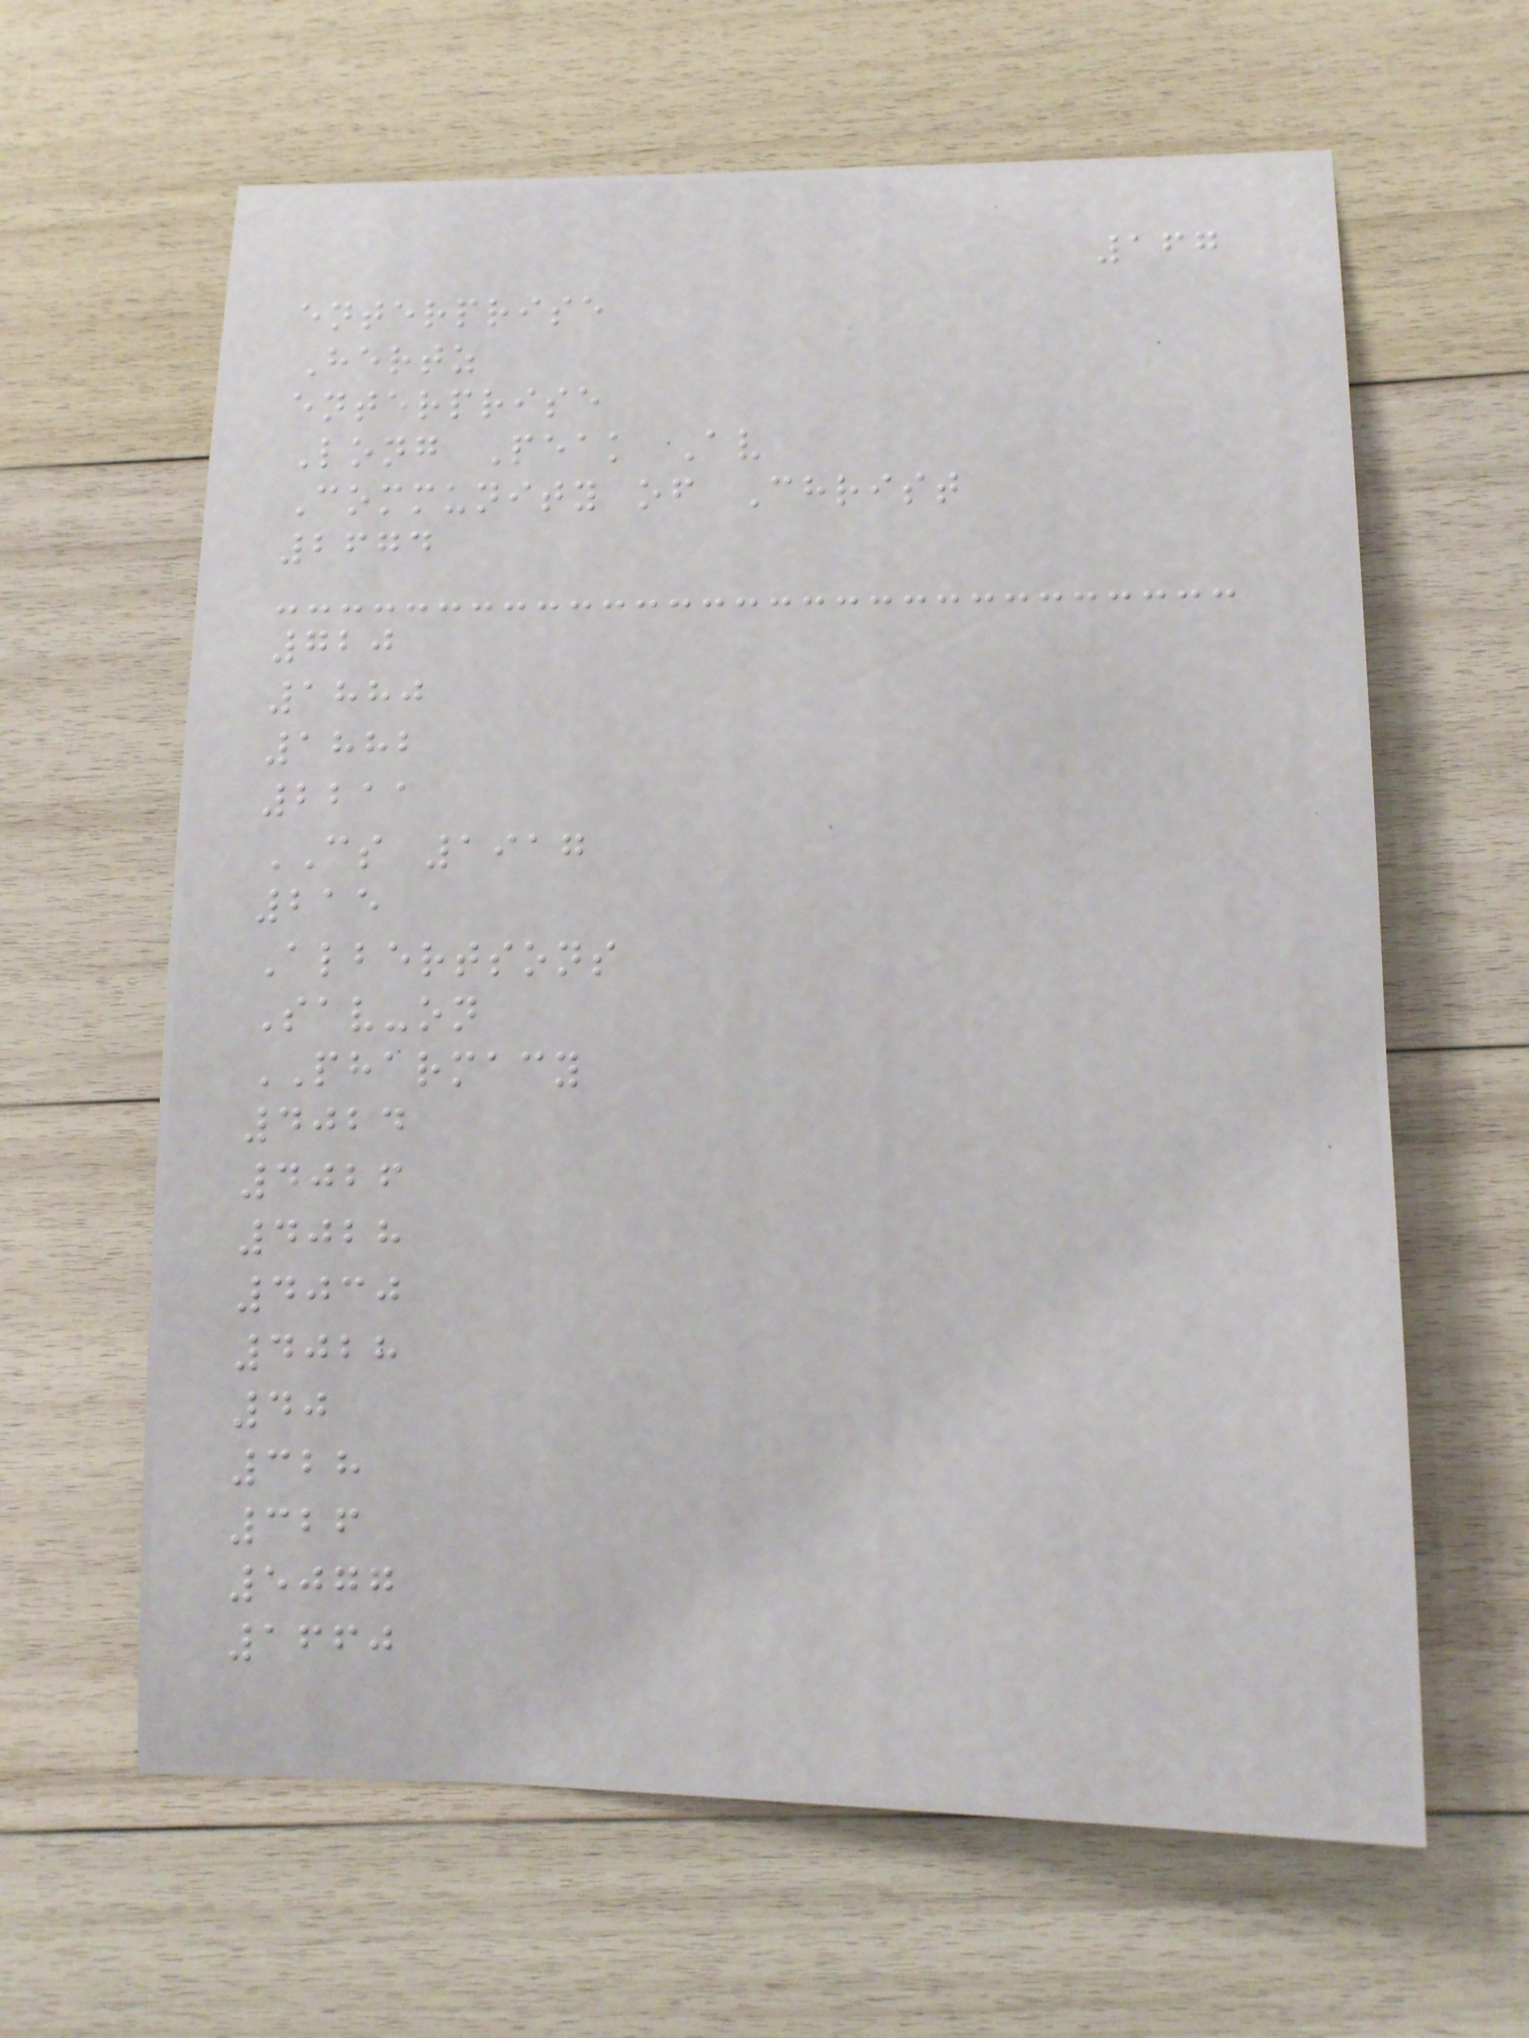167
enterprise
Hertz
enterprise
Long Peak Av
Community of Christ
2674
720
1880
1882
2211
CS 1917
215
Albertsons
Sav-on
PHARMACY
4024
4026
4028
4030
4028
40
328
326
5077
1660
